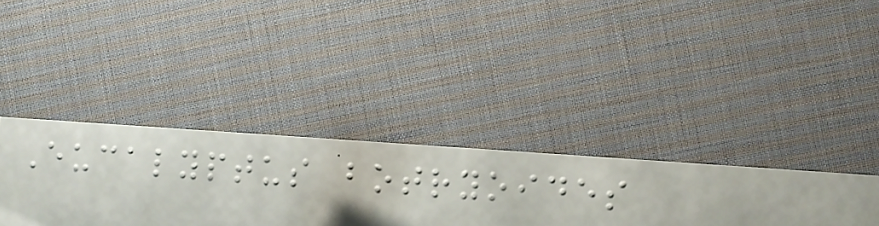Eucalyptus botryoides
